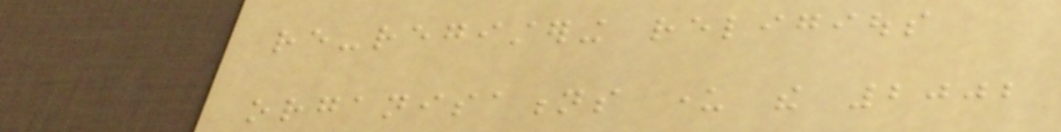re-registering religious
organisations under the 2002
